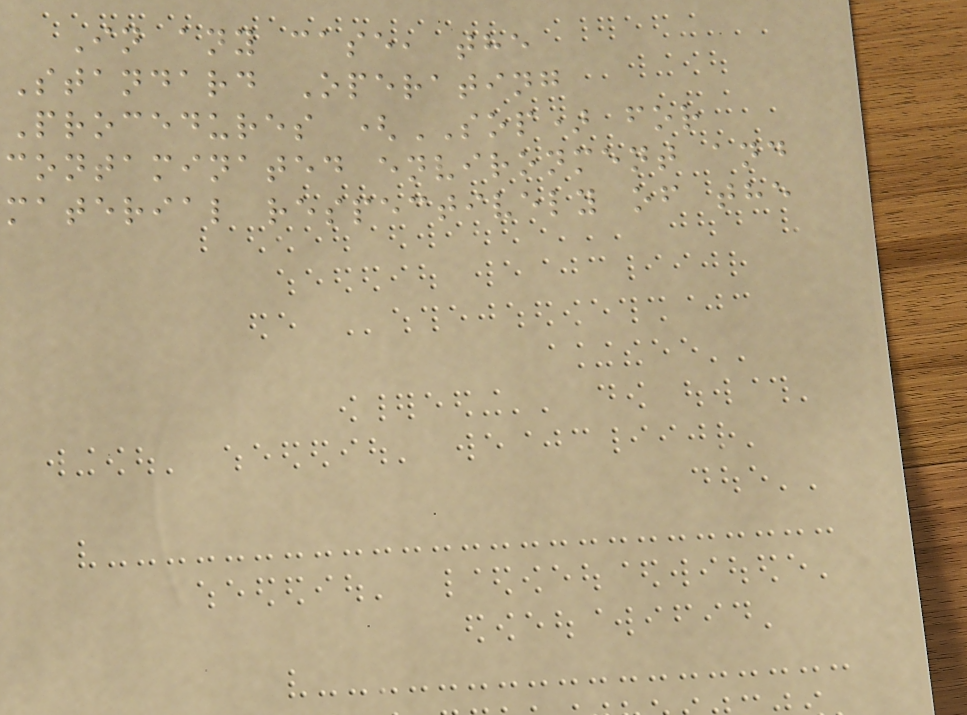In any case, the
Standard Operating
Procedures (SOP) for
contaminated environment and
material respectively of the
